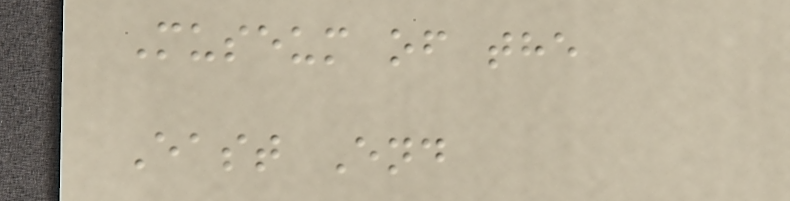Museum of the
East End
